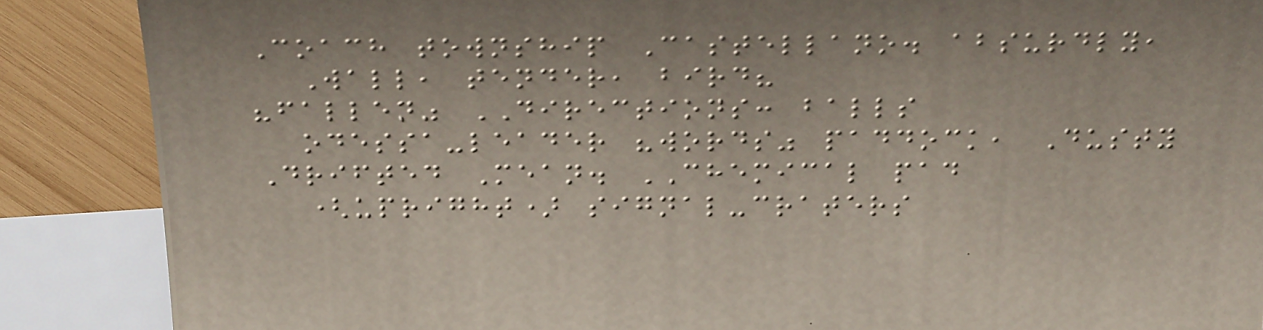Coach township Castellano. absurdly,
Wall, tender, bird?
"fallen" DIRECTIONS: balls
odessa-leader "words" paddock, Dusty
Drifted Mean. CHEMICAL pad
(upright) signal-craters
